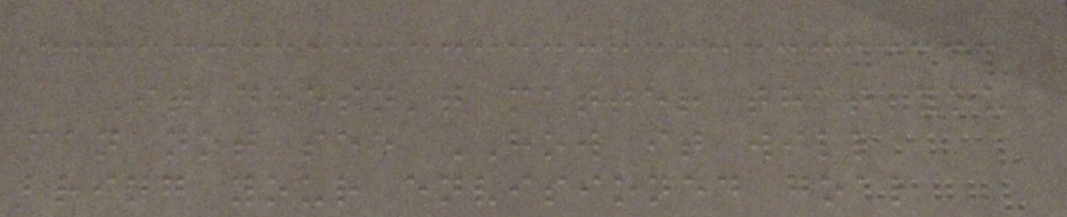It doesn't matter that you
can not see HOW it will
bring your envisioned goal
